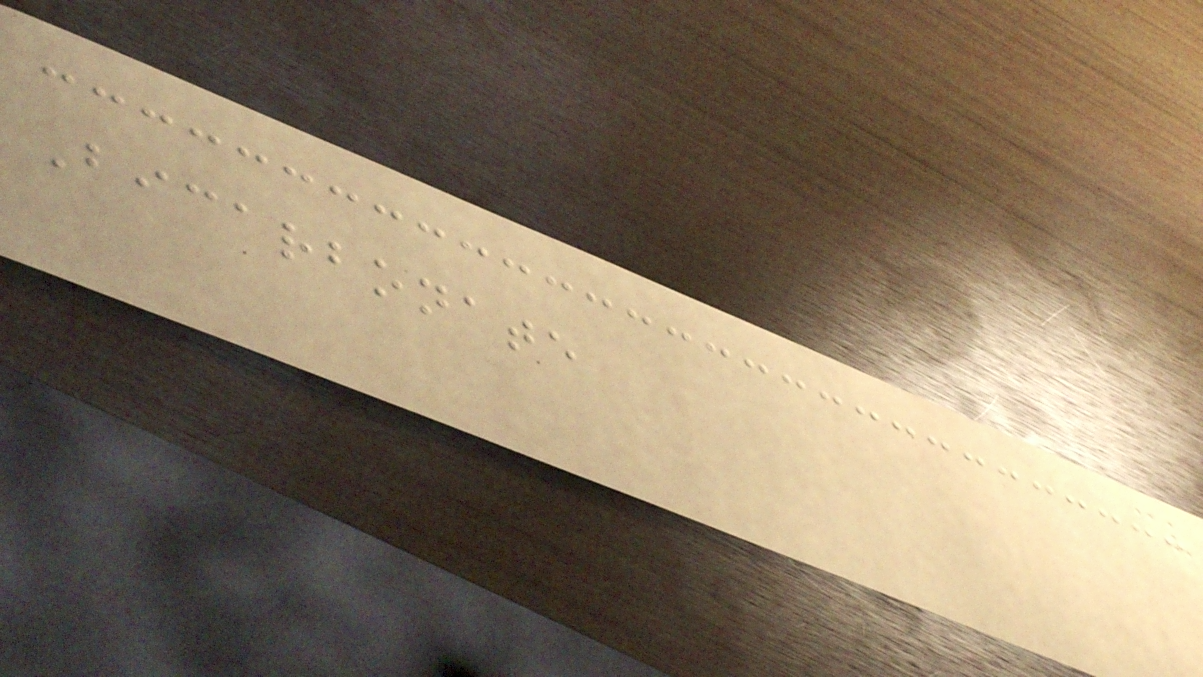Bicarbonate
